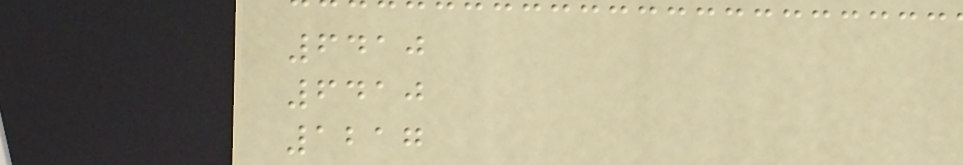6410
6410
1217
